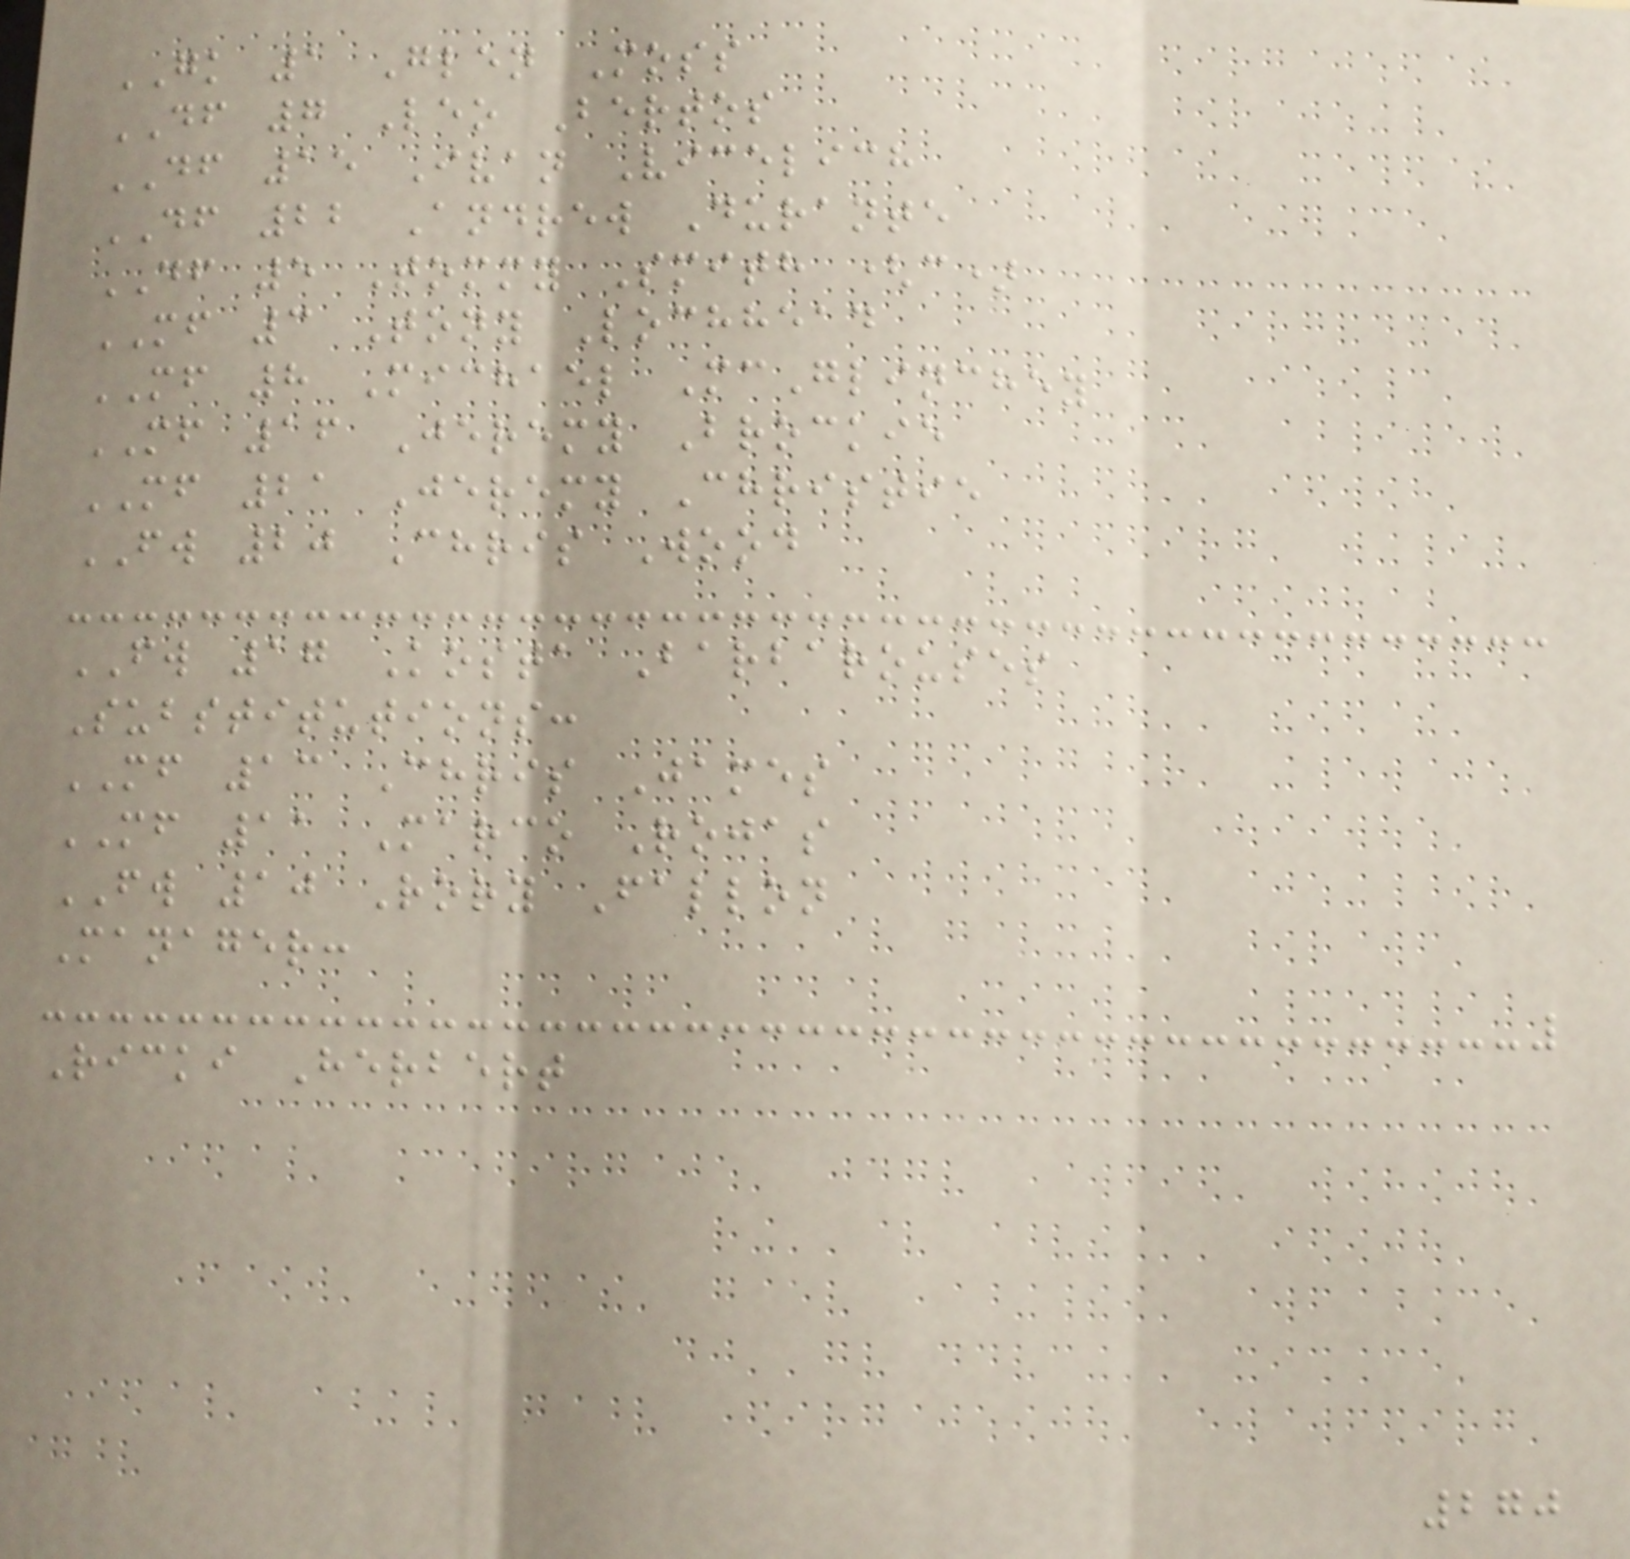GK 1 Glen Moss
DF 7 Leo Bertos
DF 15 Ivan Vicelich
DF 22 Andrew Durante
DF 5 Tommy Smith (c)
MF 3 Tony Lochhead
MF 8 Michael McGlinchey
MF 16 Jeremy Brockie
MF 21 Jeremy Christie
FW 20 Chris Wood
FW 17 Kosta Barbarouses
Substitutions:
MF 13 Chris James
MF 11 Marco Rojas
FW 10 Rory Fallon
Manager:
Ricki Herbert
270
